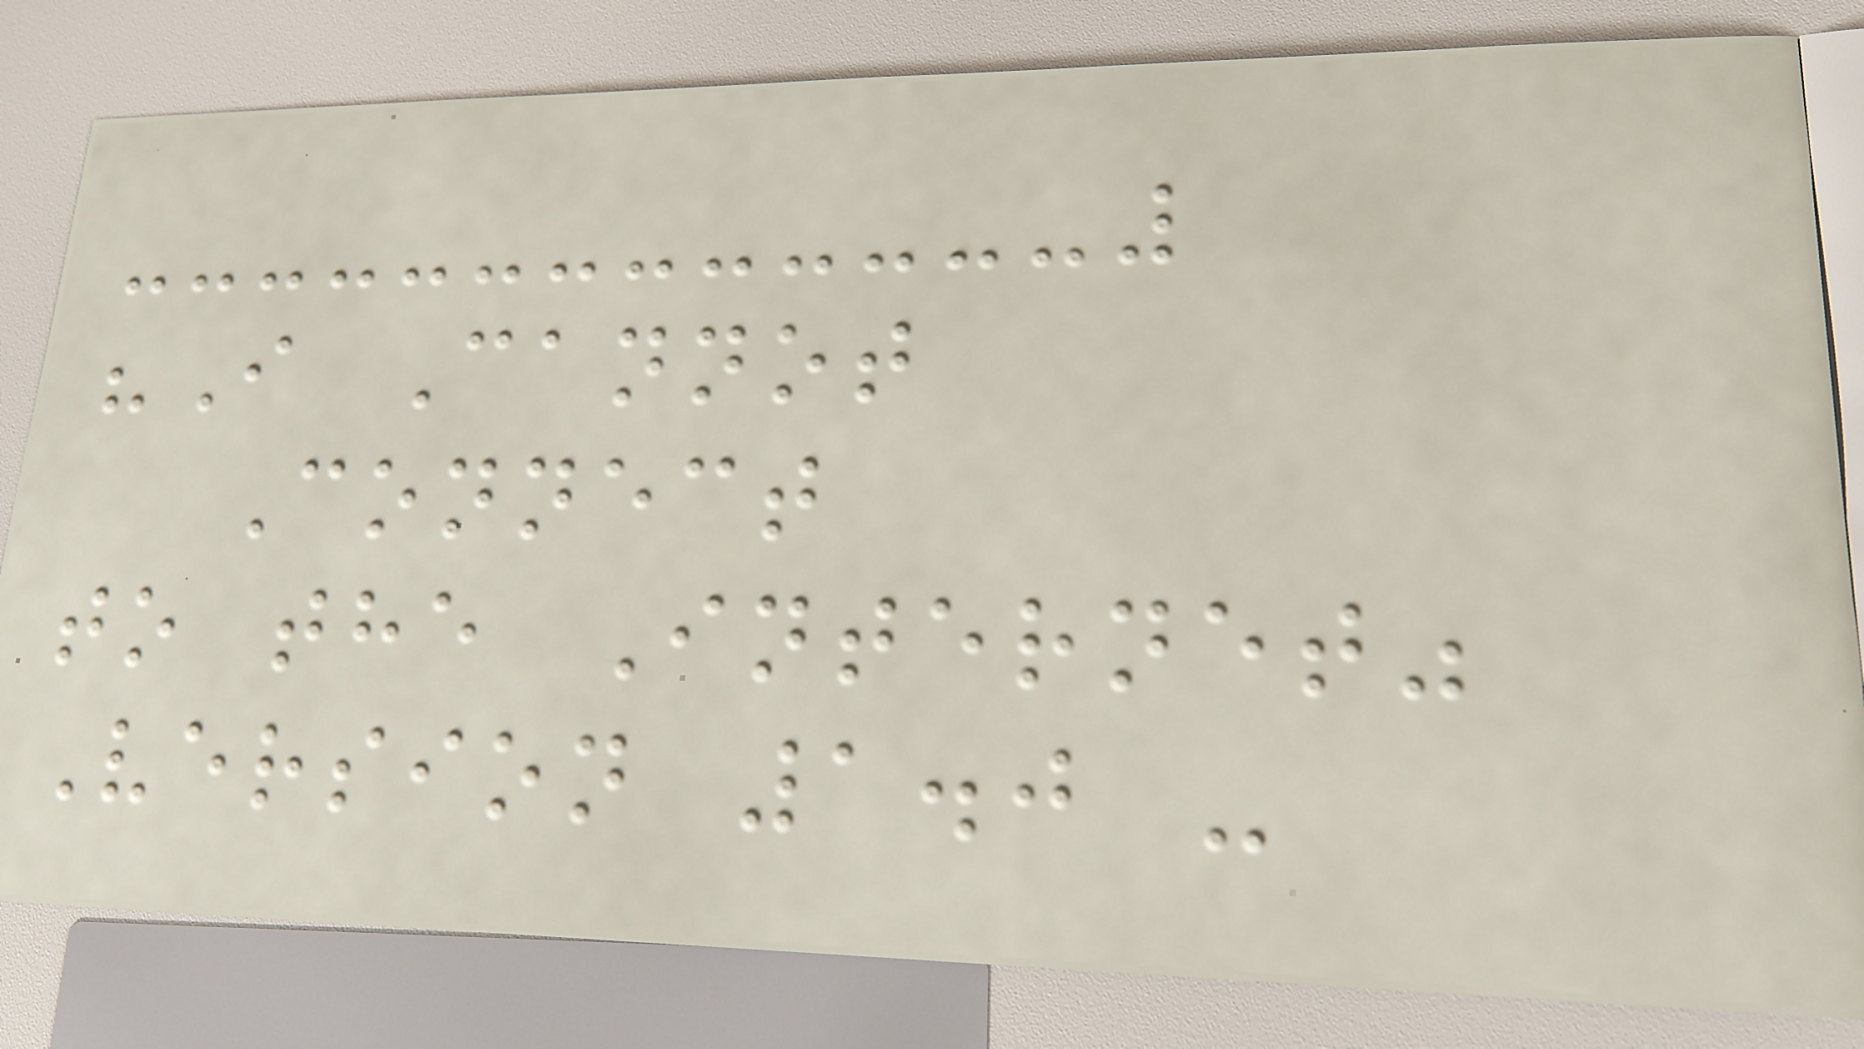"I Cannot
Connect
to the Internet"
Version 1.0 -
